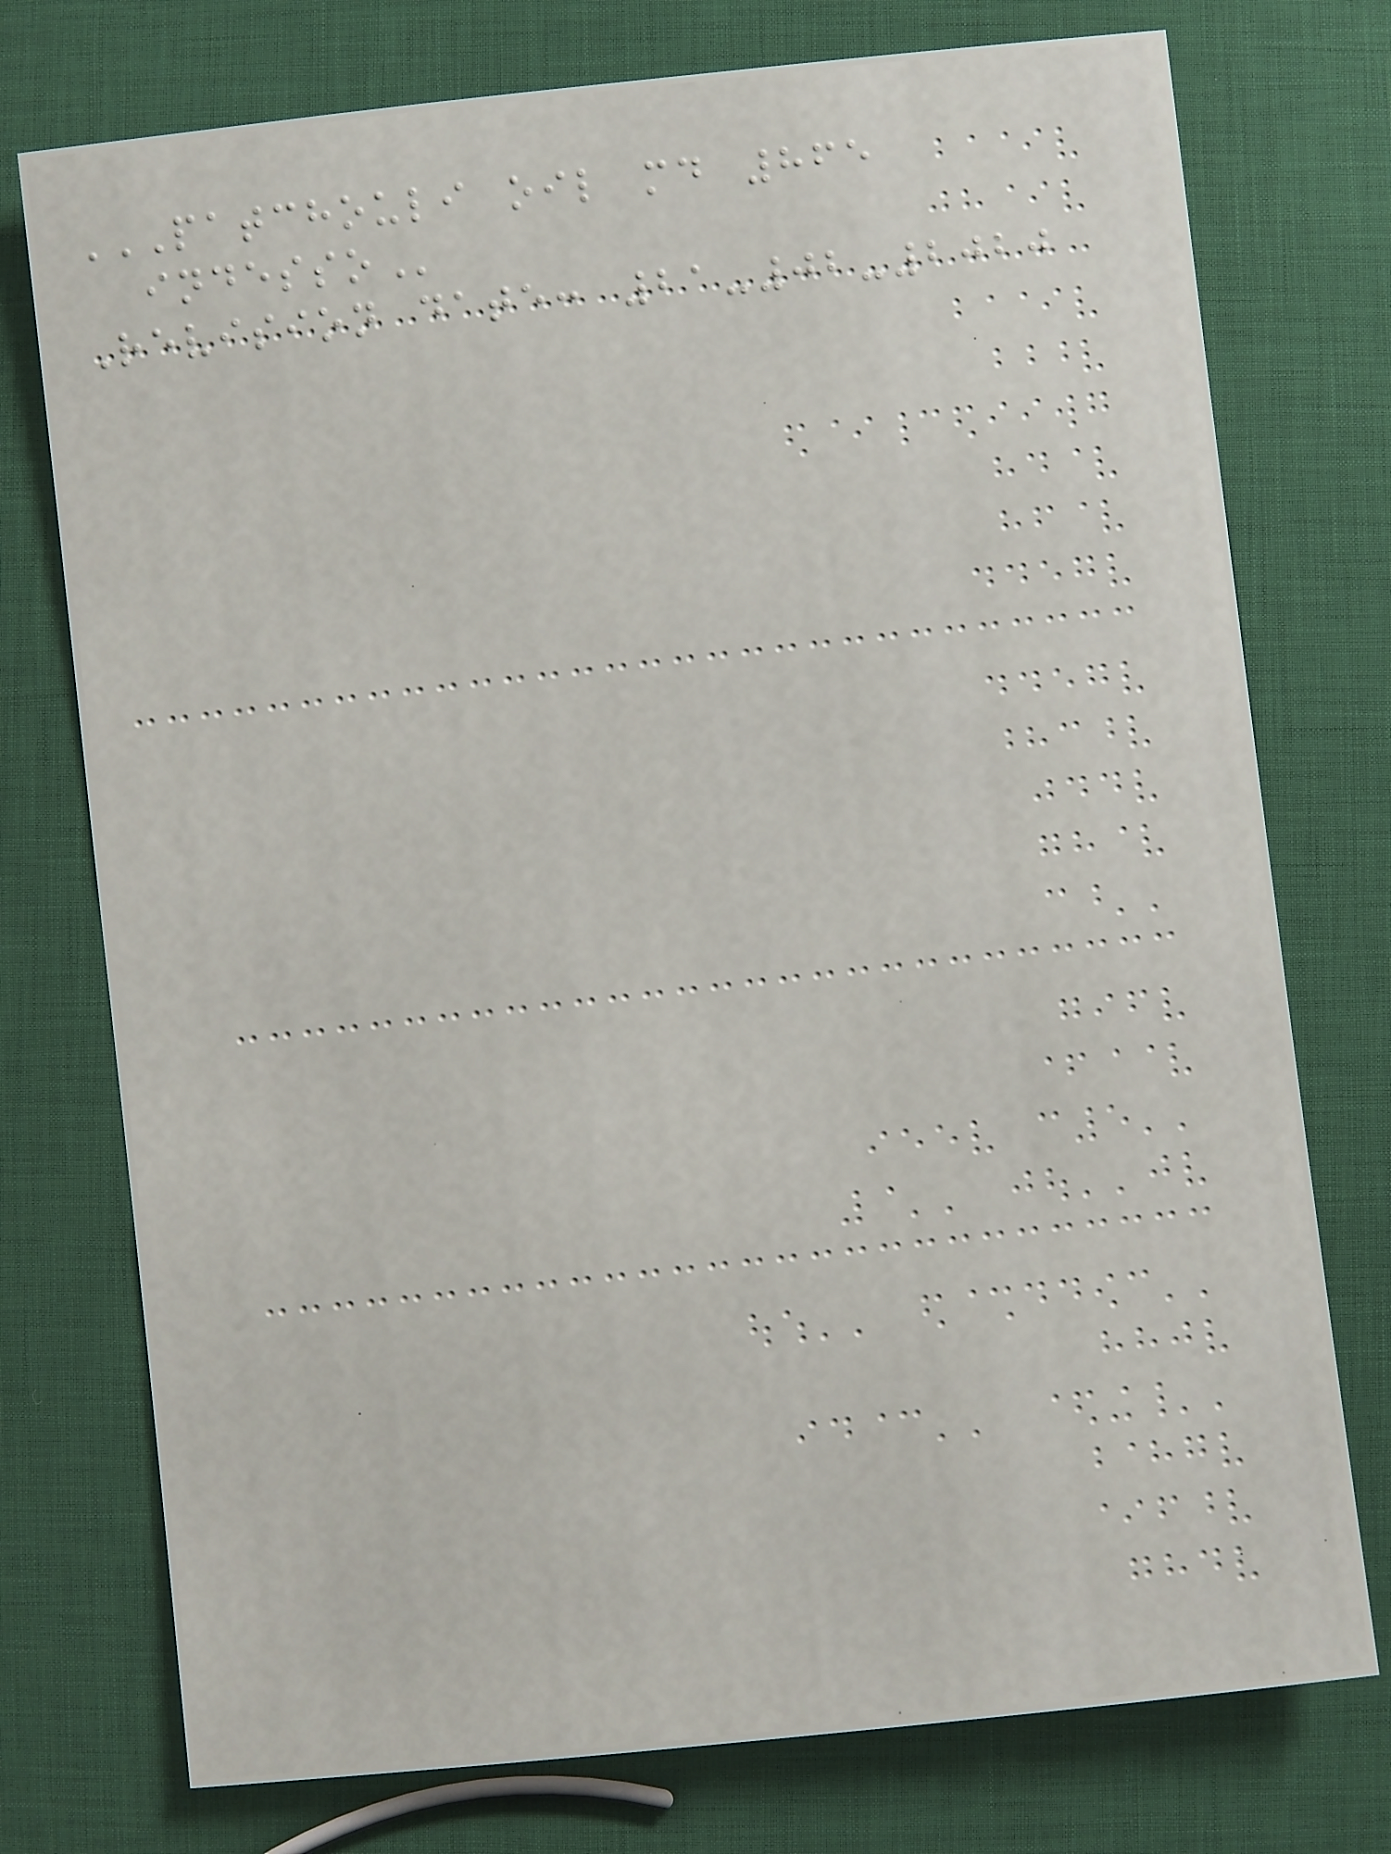PATCHOULI OIL MD 865
INDESSO
Revision date: 21-02-2020
